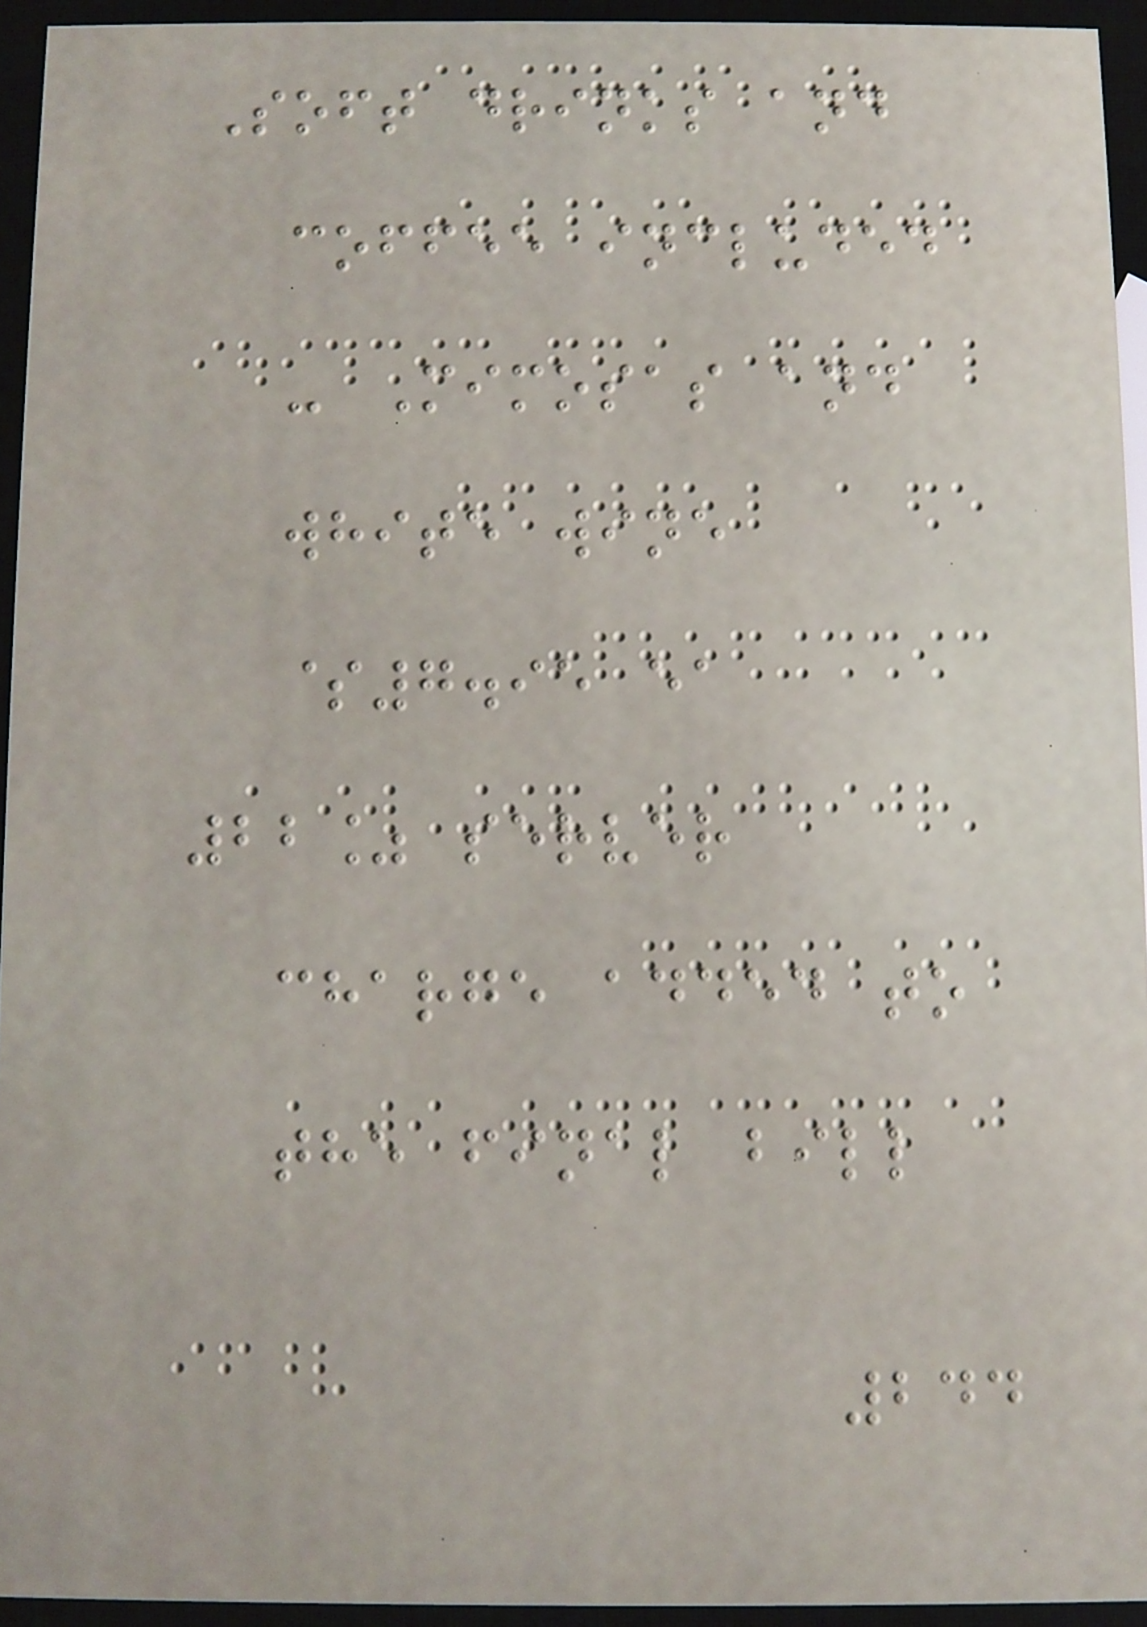Soft drinks and
coffee included
- Mimosas and
white wine
$7.95 ea
22% server
charge added to
the final bill
244
